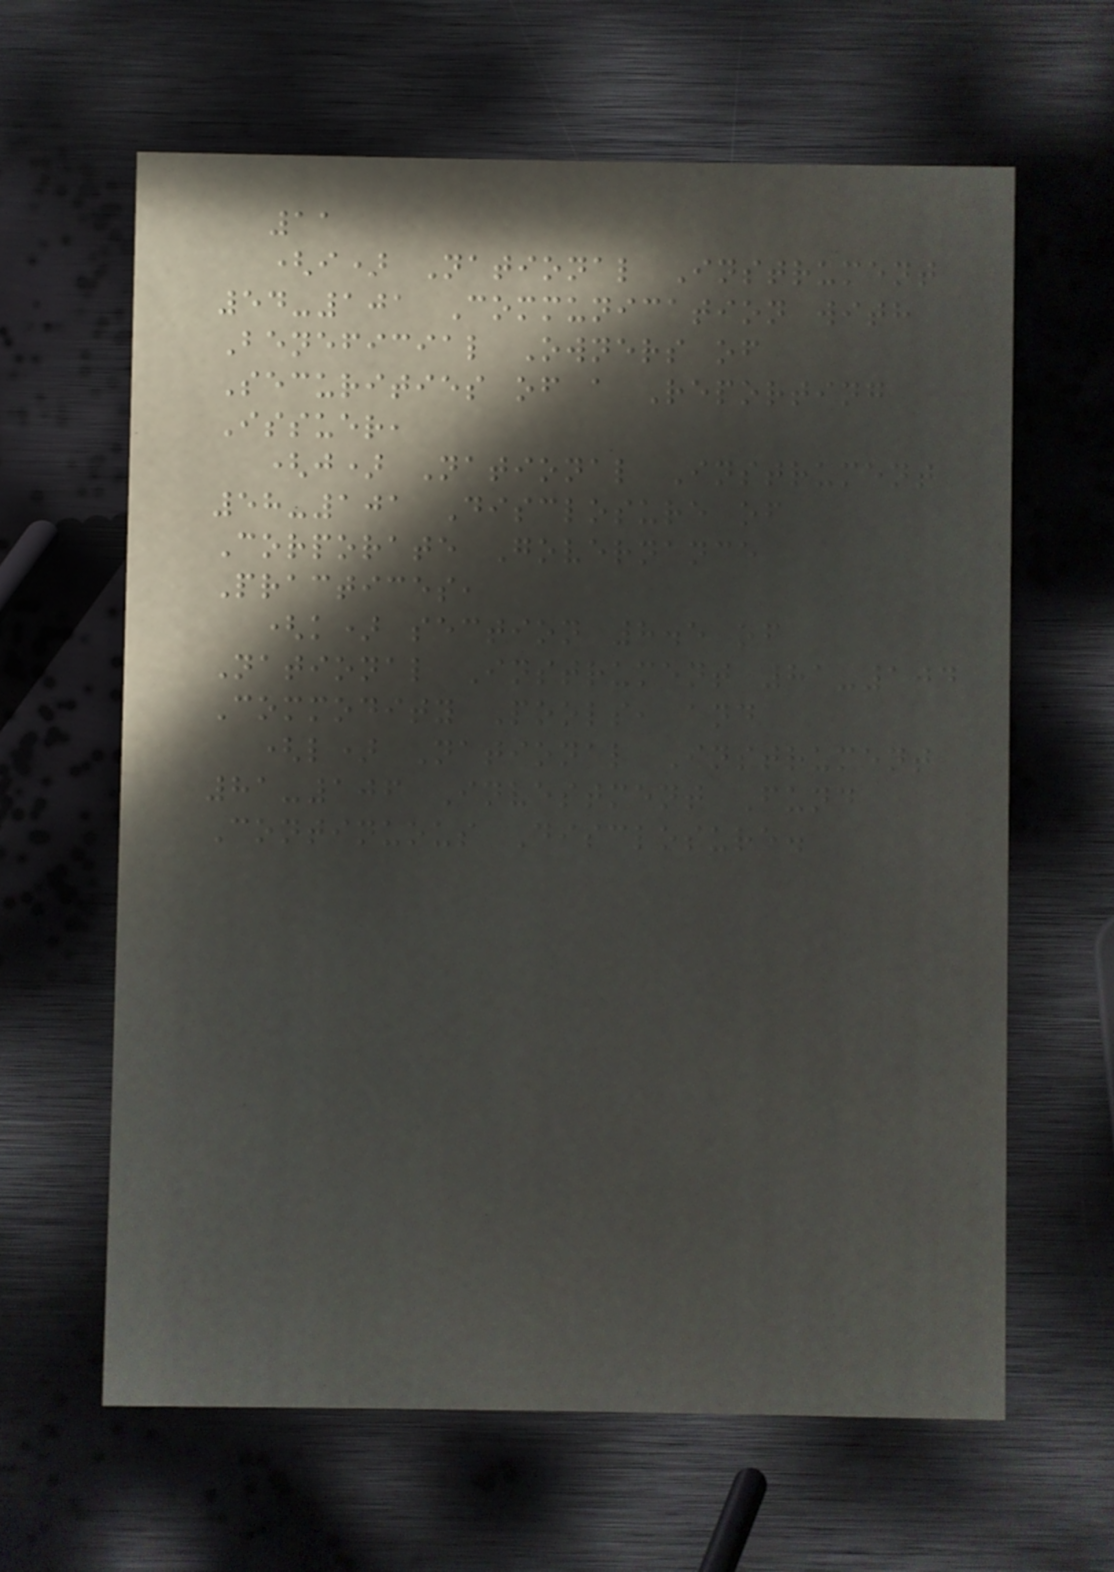11
(i) National Instrument
54-101 Communication with
Beneficial Owners of
Securities of a Reporting
Issuer,
(j) National Instrument
58-101 Disclosure of
Corporate Governance
Practices,
(k) section 8.5 of
National Instrument 81-104
Commodity Pools, and
(l) National Instrument
81-106 Investment Fund
Continuous Disclosure.
